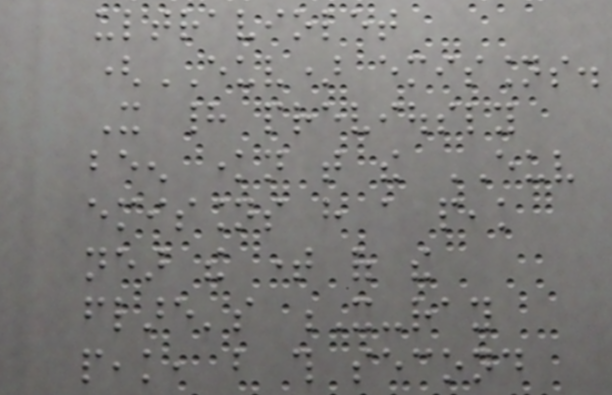ultraviolet
(EUV) emissions.
It had previously
been known that the EUV
emissions have a peak
near the time of the
flare's X-ray
peak, but this second
